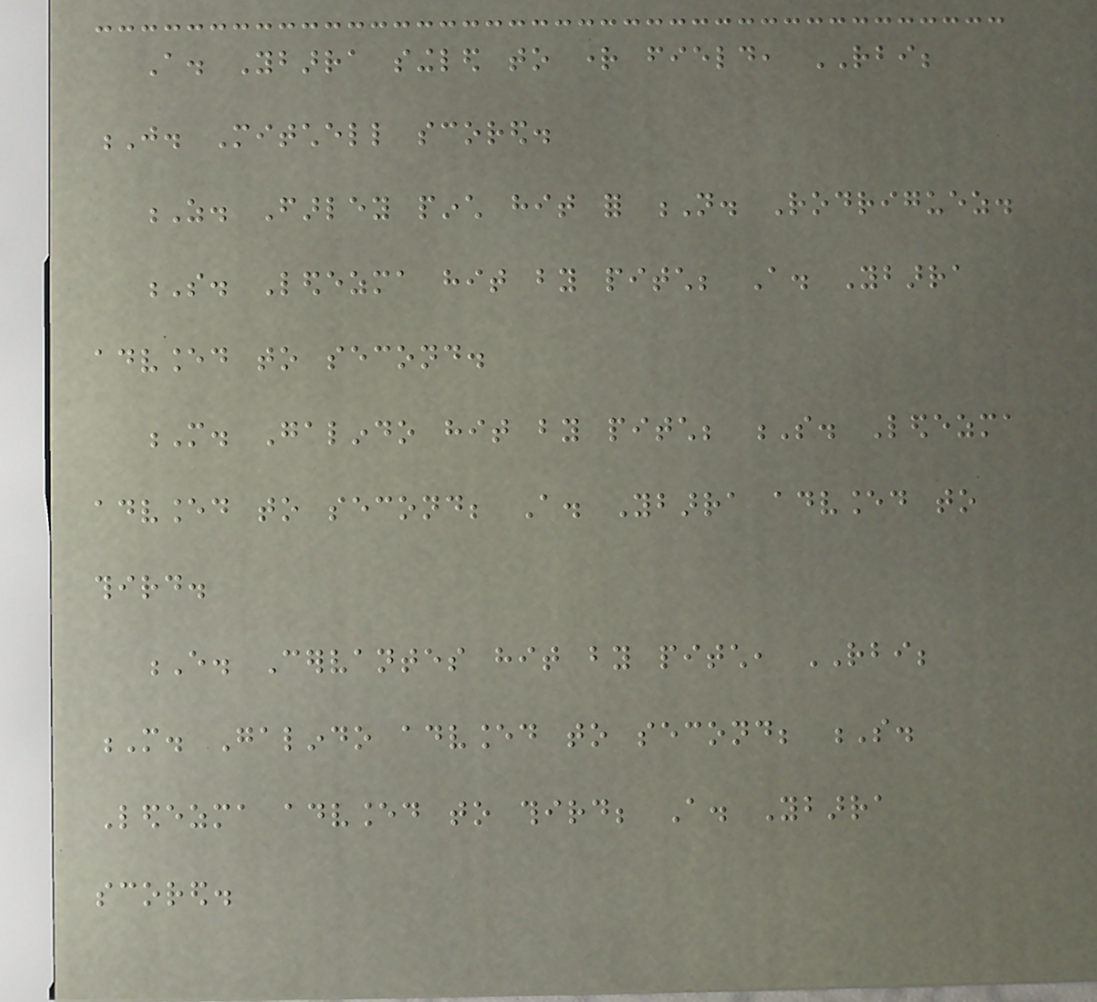A. Ybarra singled to right field, RBI;
J. Mitchell scored.
Z. Farley pinch hit for N. Rodriguez.
S. Ledezma hit by pitch; A. Ybarra
advanced to second.
M. Galindo hit by pitch; S. Ledezma
advanced to second; A. Ybarra advanced to
third.
E. Cervantes hit by pitch, RBI;
M. Galindo advanced to second; S.
Ledezma advanced to third; A. Ybarra
scored.
